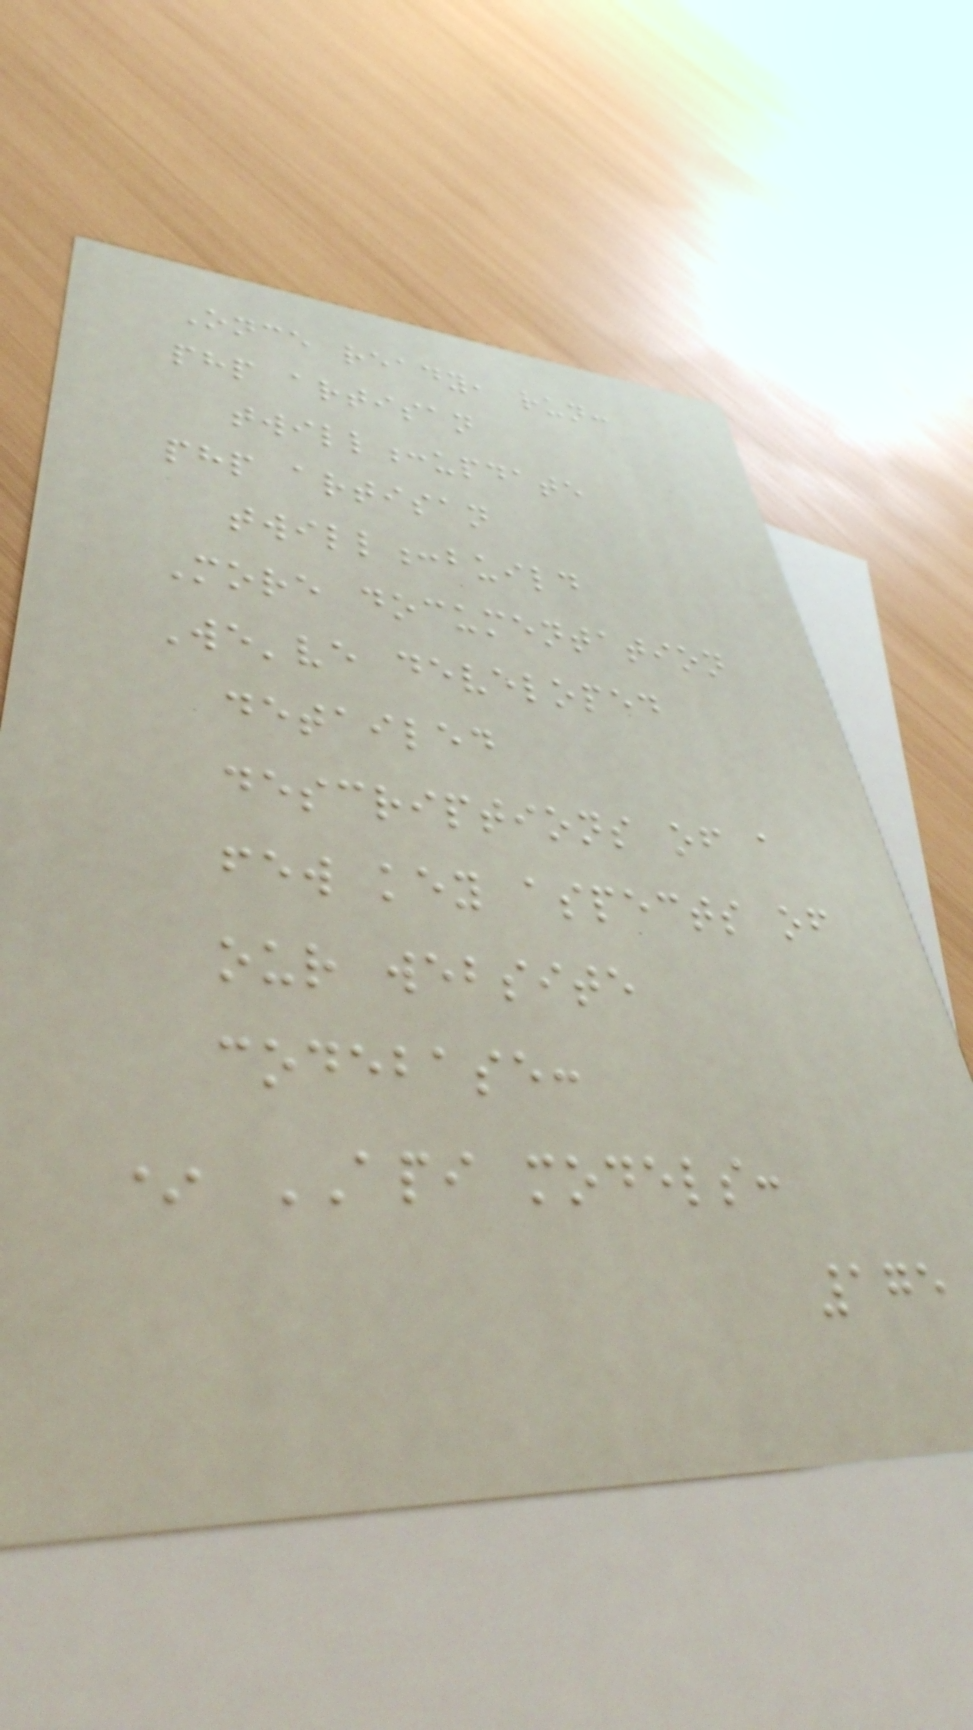Once ready, run:
php artisan
twill:update
php artisan
twill:build
More documentation
We've developed
detailed
descriptions of a
few key aspects of
our website
codebase:
* API models:
175
